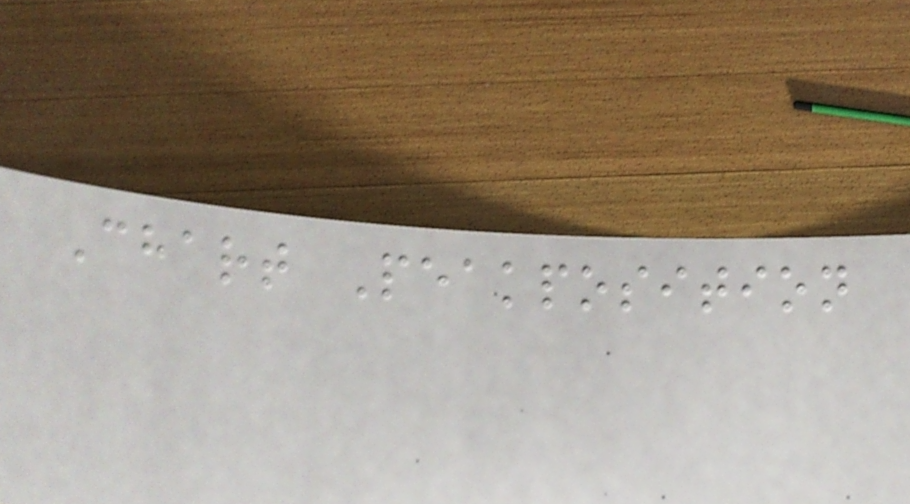Chart Peakposition
